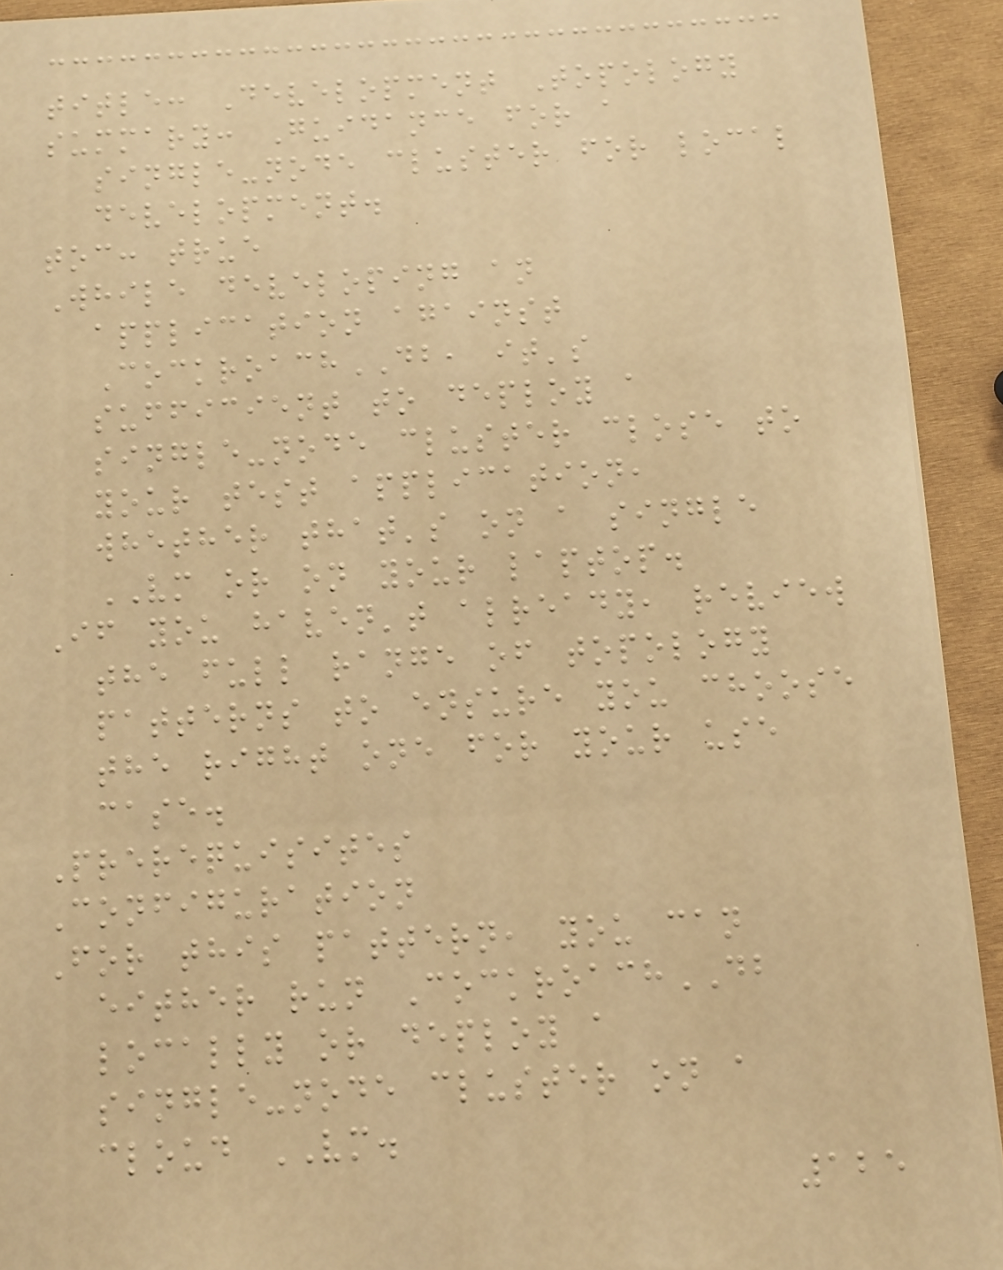title: Development Topology
summary: Guidance for a
single-node cluster for local
development.
toc: true
While developing an
application against
CockroachDB, it's
sufficient to deploy a
single-node cluster close to
your test application,
whether that's on a single
VM or on your laptop.
If you haven't already, review
the full range of topology
patterns to ensure you choose
the right one for your use
case.
Prerequisites
Configuration
For this pattern, you can
either run CockroachDB
locally or deploy a
single-node cluster on a
cloud VM.
125
